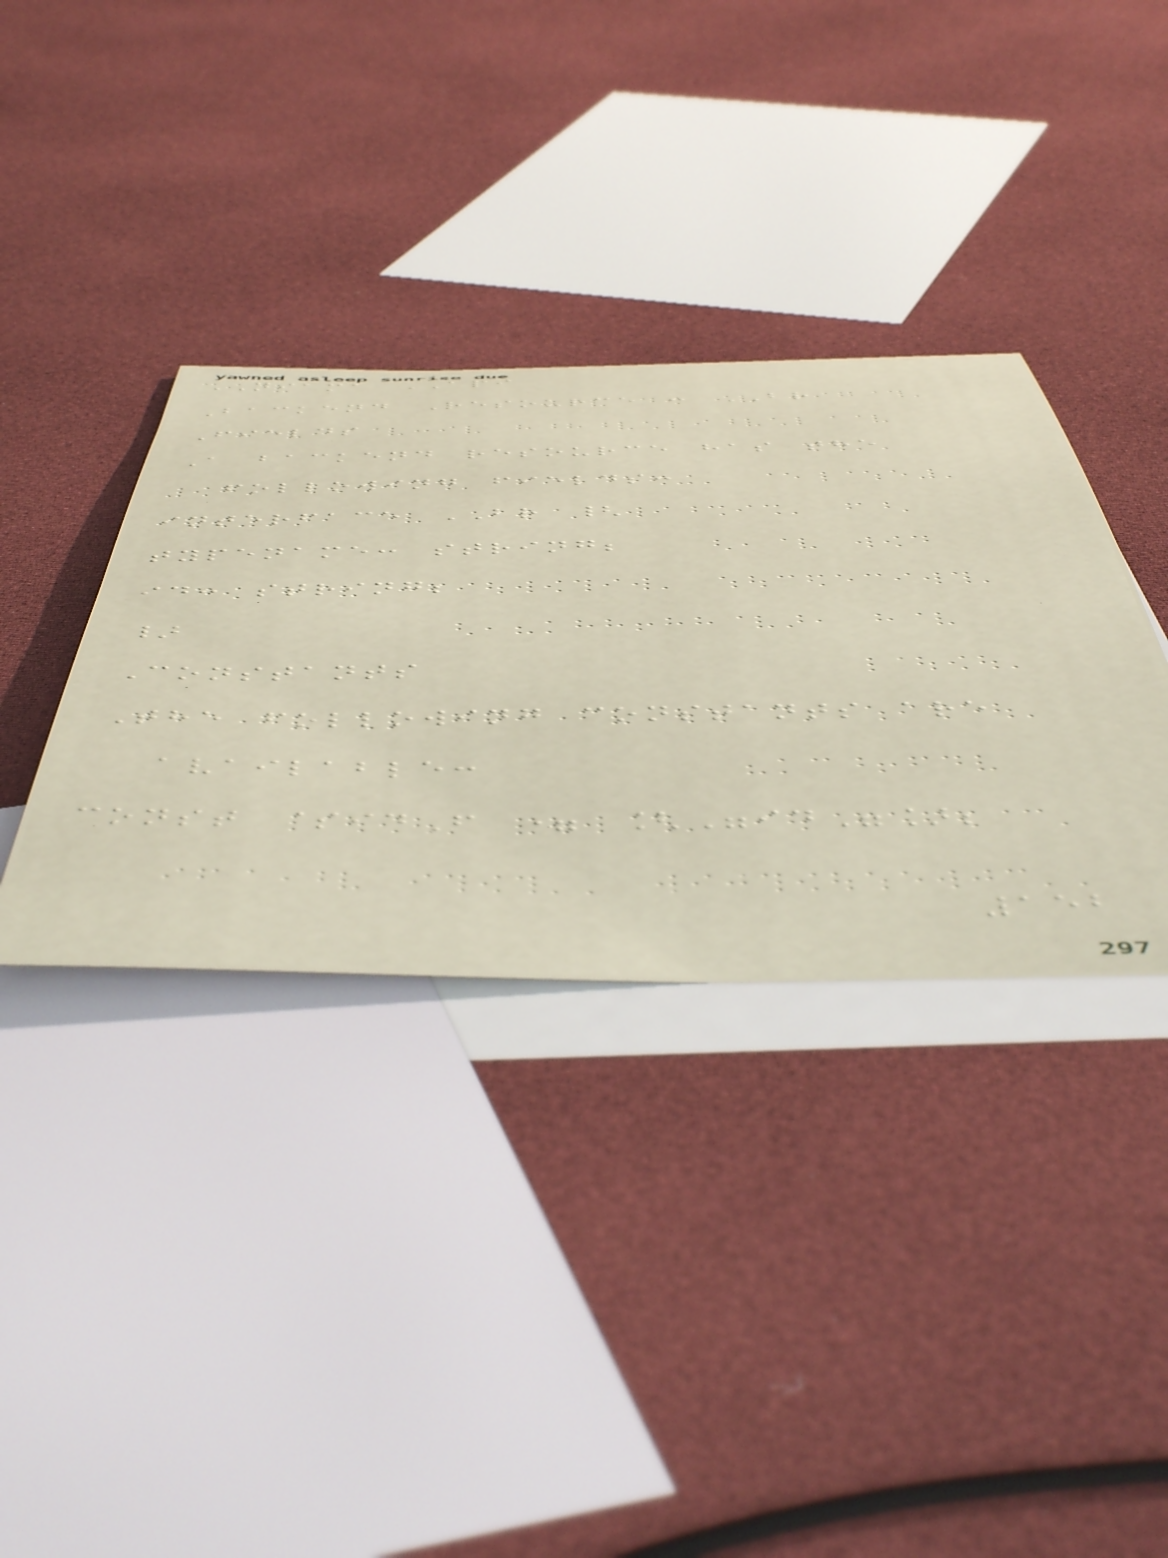NIAMA API
Backend Resource : BR
Fields
A backend resource has the
following fields:
interface BR {
typename: string;
id: string;
}
Constants
The following constants are
available:
const $idF = ["id"];
152
